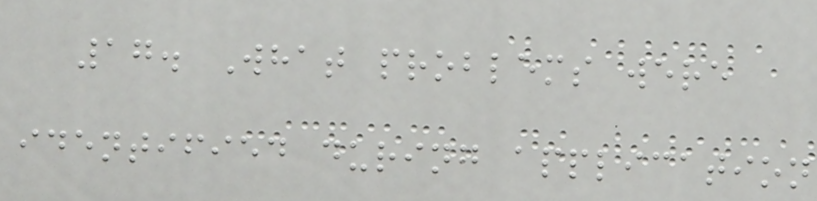17. What problems were
identified during application
